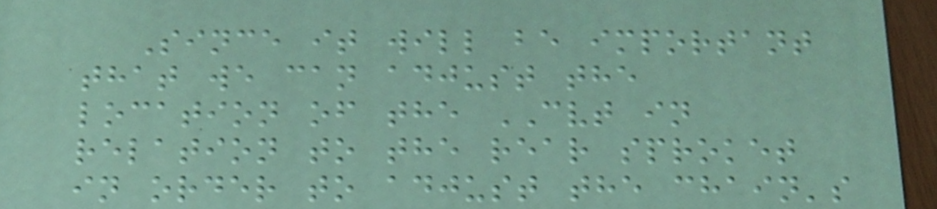Since it will be important
that we can adjust the
location of the CVT in
relation to the rear sproket
in order to adjust the chain's
